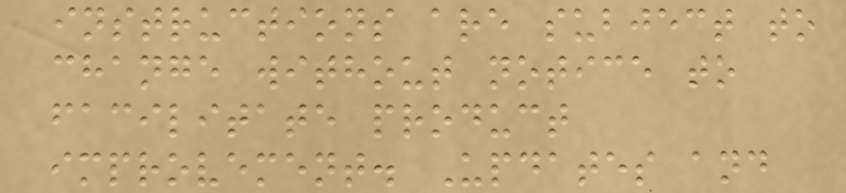instructions are subject to
change without notice to
facilitate product
improvement. Updates and
